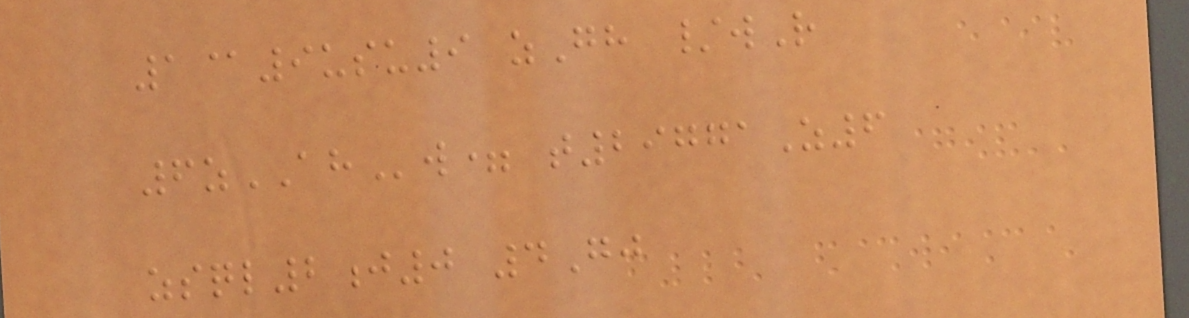1@9usu9 zGh /wR
6zAHw= t29771Z6
zsql2j0 4Gj
